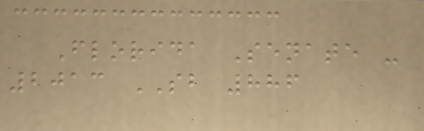Florida Senate -
2013 SB 886
